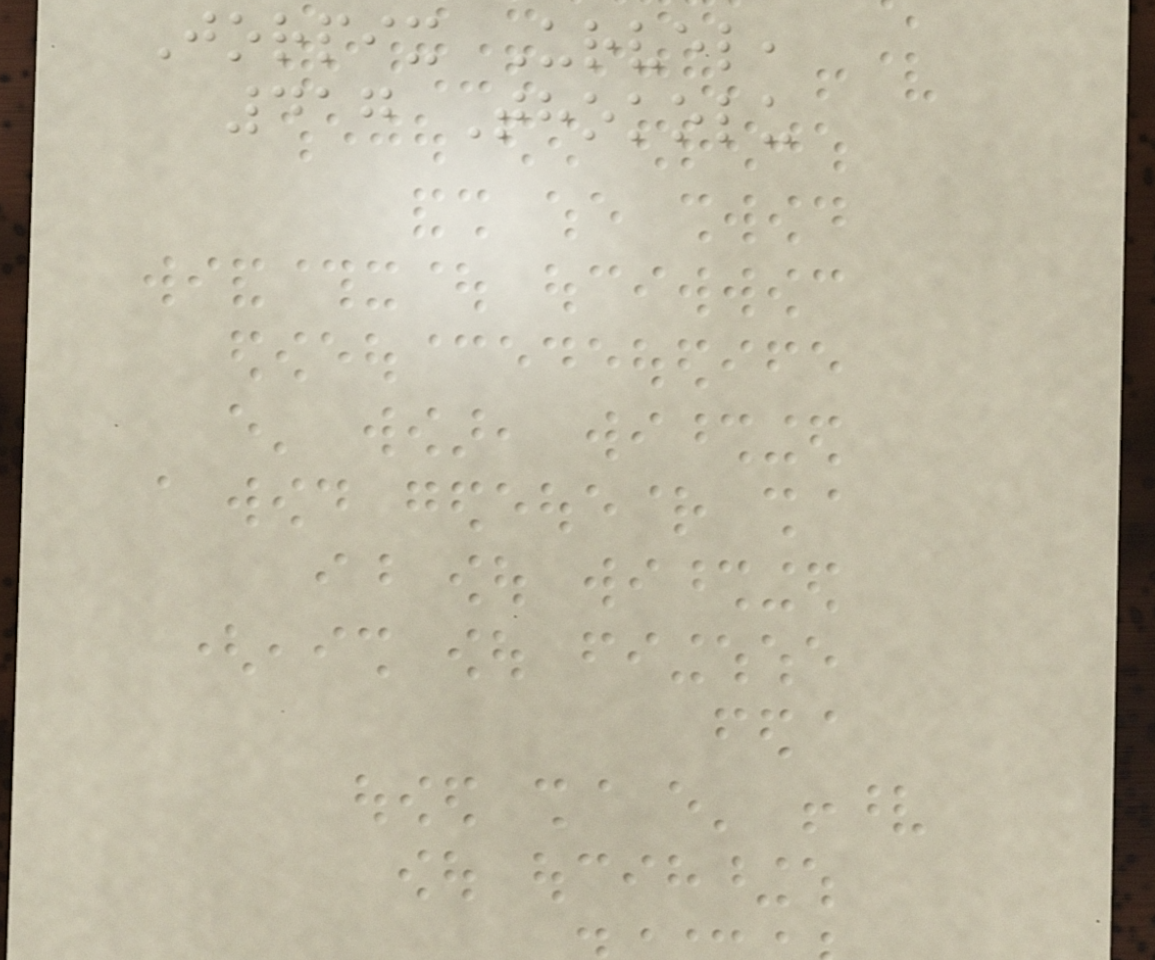Jorpix Urvel,
417 Thokolu
